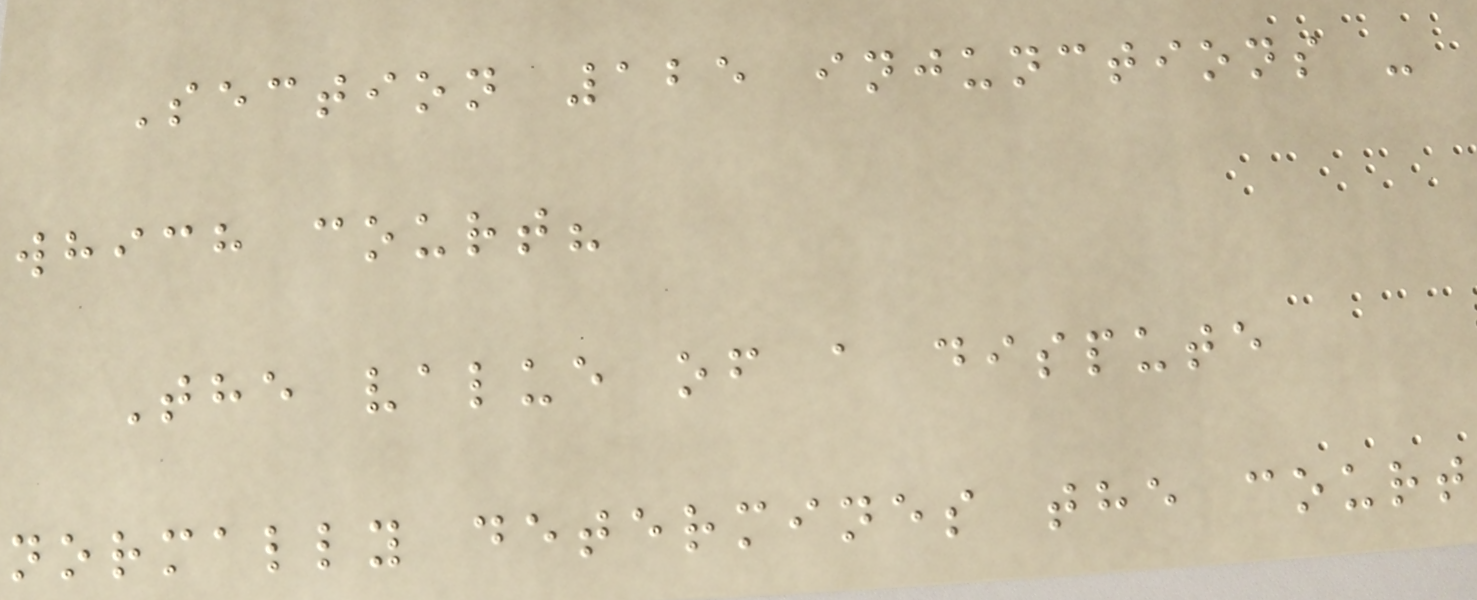Section 125 injunctions -
which court?
The value of a dispute
normally determines the court
